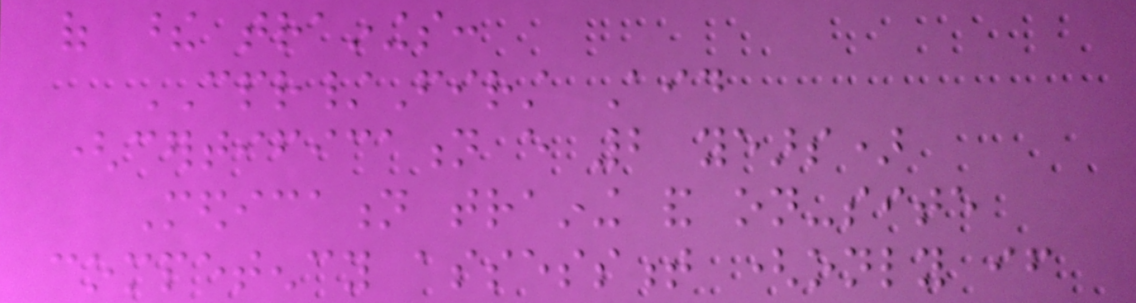of these trainings:
CPR/First Aid
(certification every 2 years)
Medication training and on-site
competency assessment (only if
